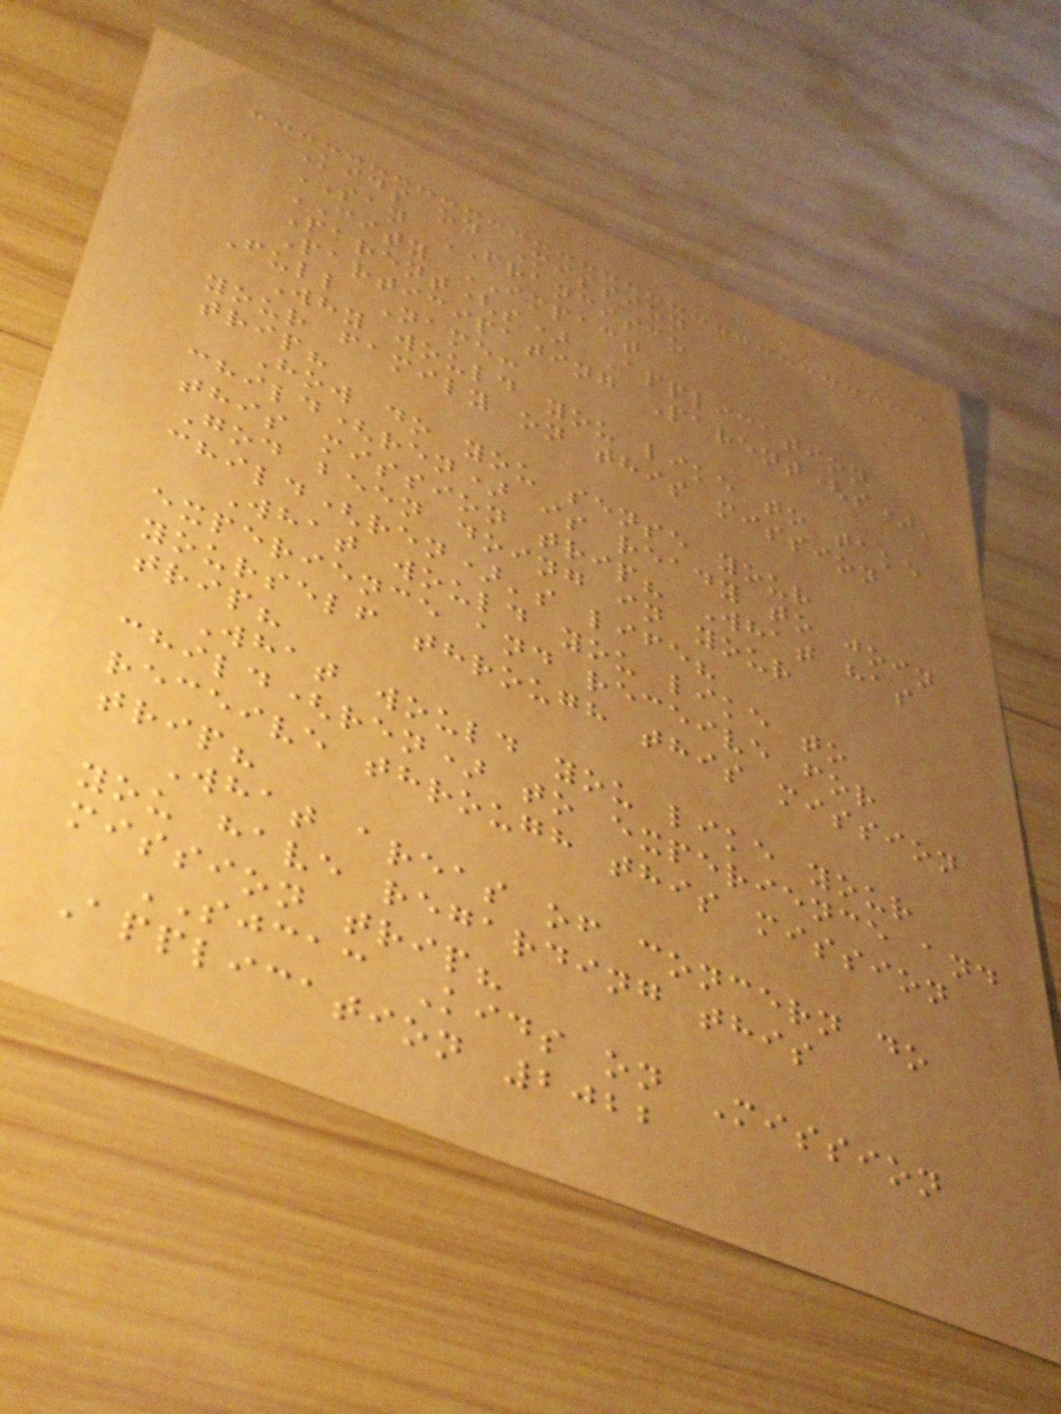Kids on Mission
SAN FRANCISCO
CITY IMPACT
Parent(s) Application
Participating Parent(s)'
Full Name:
Why would you like to take
your family on this mission
trip?
How do you sense your
child(ren) is ready to join
this mission trip? What has
God been doing in your
child(ren)'s life?
What would you like to
experience and receive for
yourself through this mission
trip?
What would you like your
child(ren) to experience and
receive through this mission
trip?
What areas of concern do
you have regarding this
mission trip?
SJCAC Kids on Mission
Application 2022
